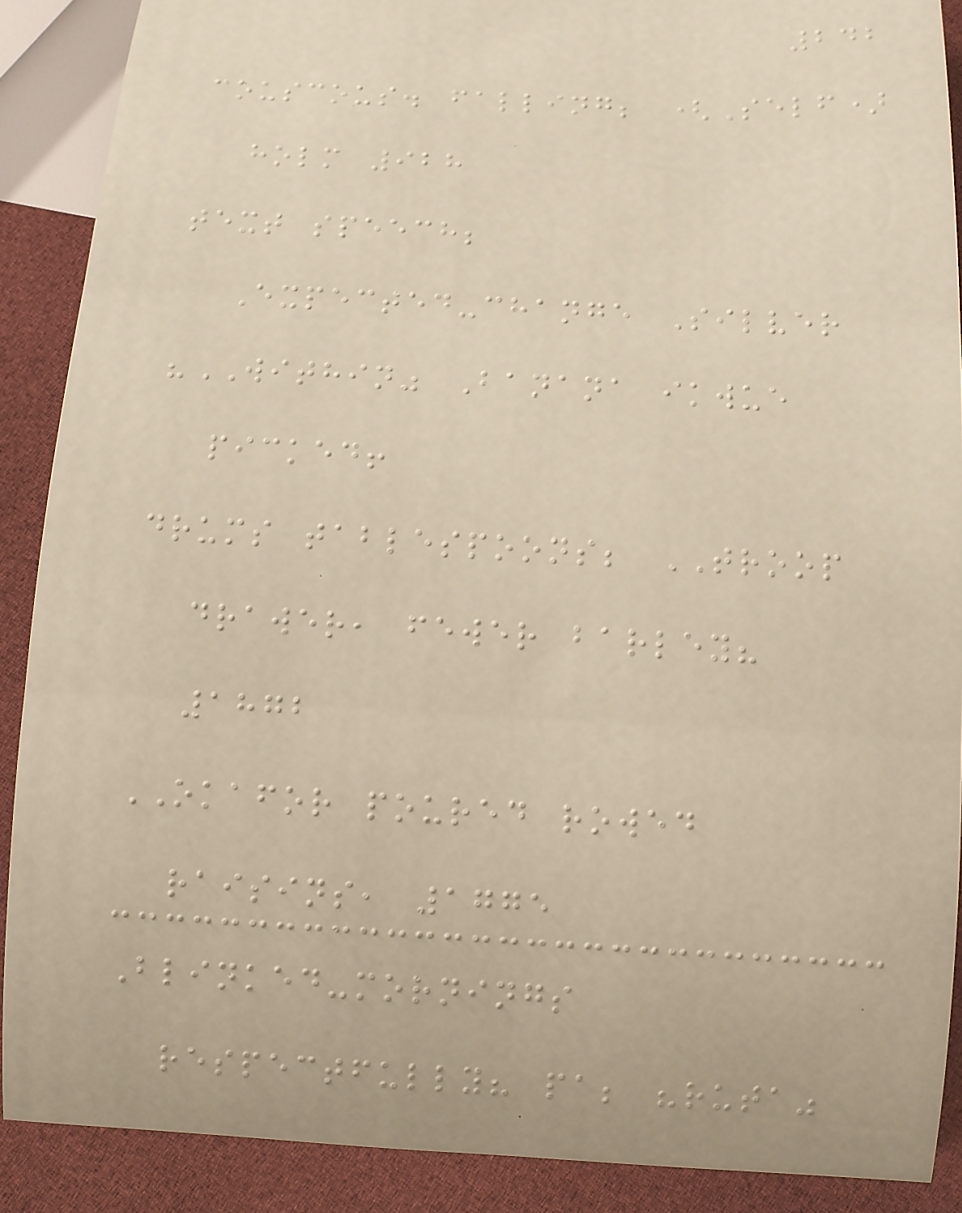242
couscous. falling; (Self)
holm 928
text speech;
Expected-change Silver
"WITHIN" Banana ikwue
picked!
drums tablespoons; TROOP
drawer, fewer barley?
1872
OKAFOR poured rowed
raisins, 1775
Blinked-mornings
respectfully? pa; "ruta"
